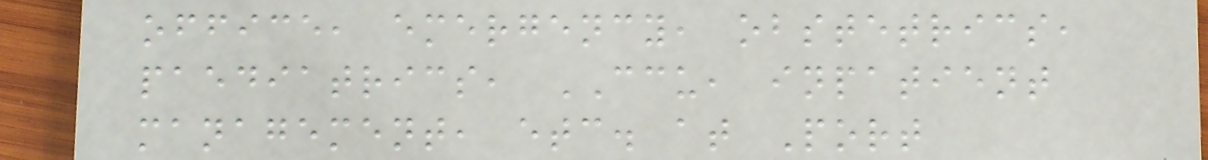office, emergency, obstetrics,
paediatrics, CCU, inpatient
management, etc. at Port
